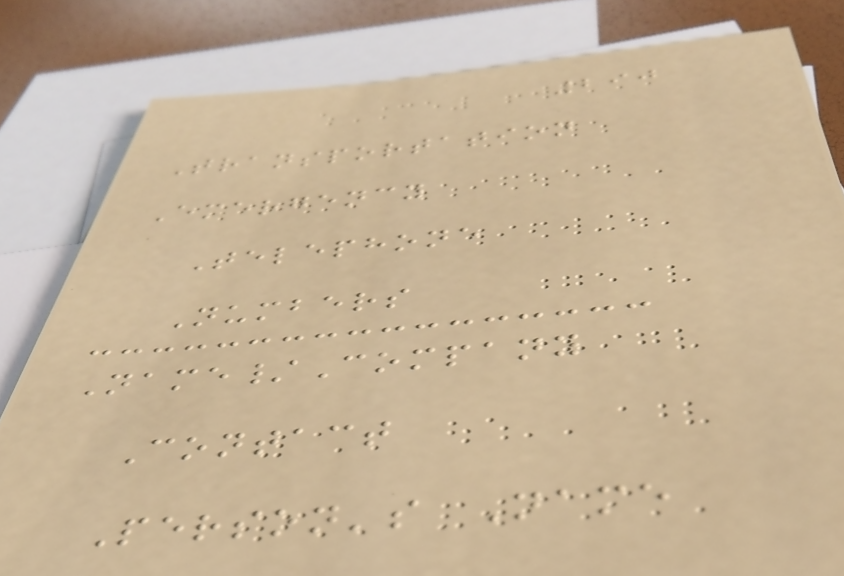290
Transportation
Emergency
Telephone
Numbers
Name/Company
Contact
Person's Name
